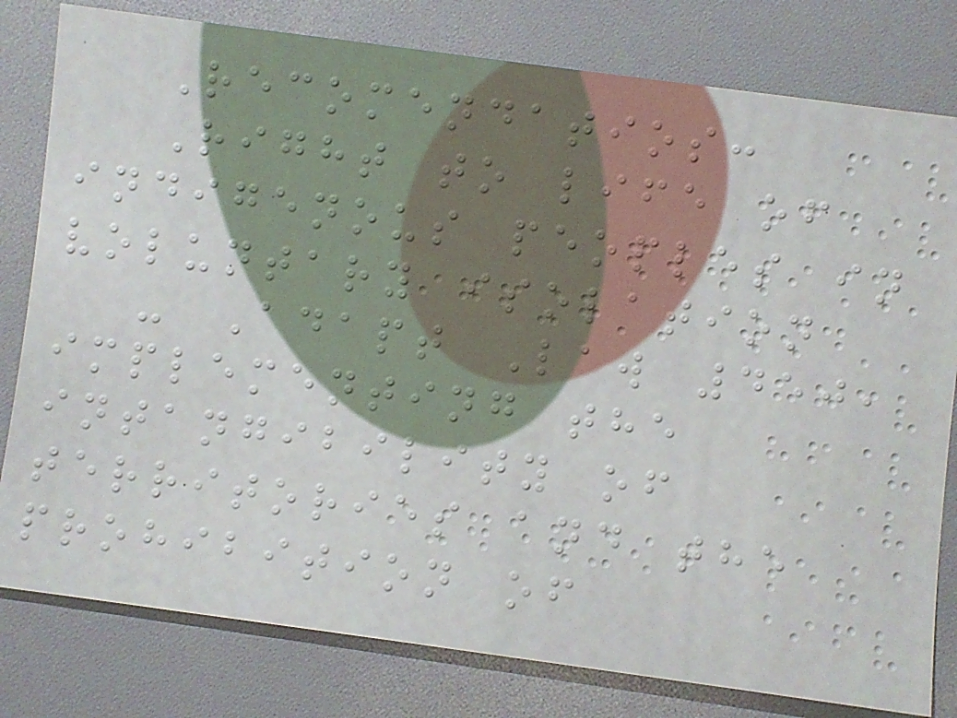Recomendatios:
Right to life of
indigenous peoples in
voluntary isolation
- Adapt Law 450,
implementing the
intangibility of
territories and the
prohibition of
